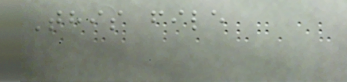This file
